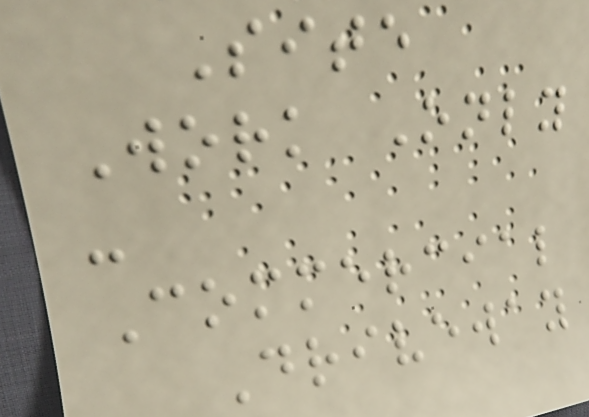Site
Work Only
-
Commercial
Driveway
